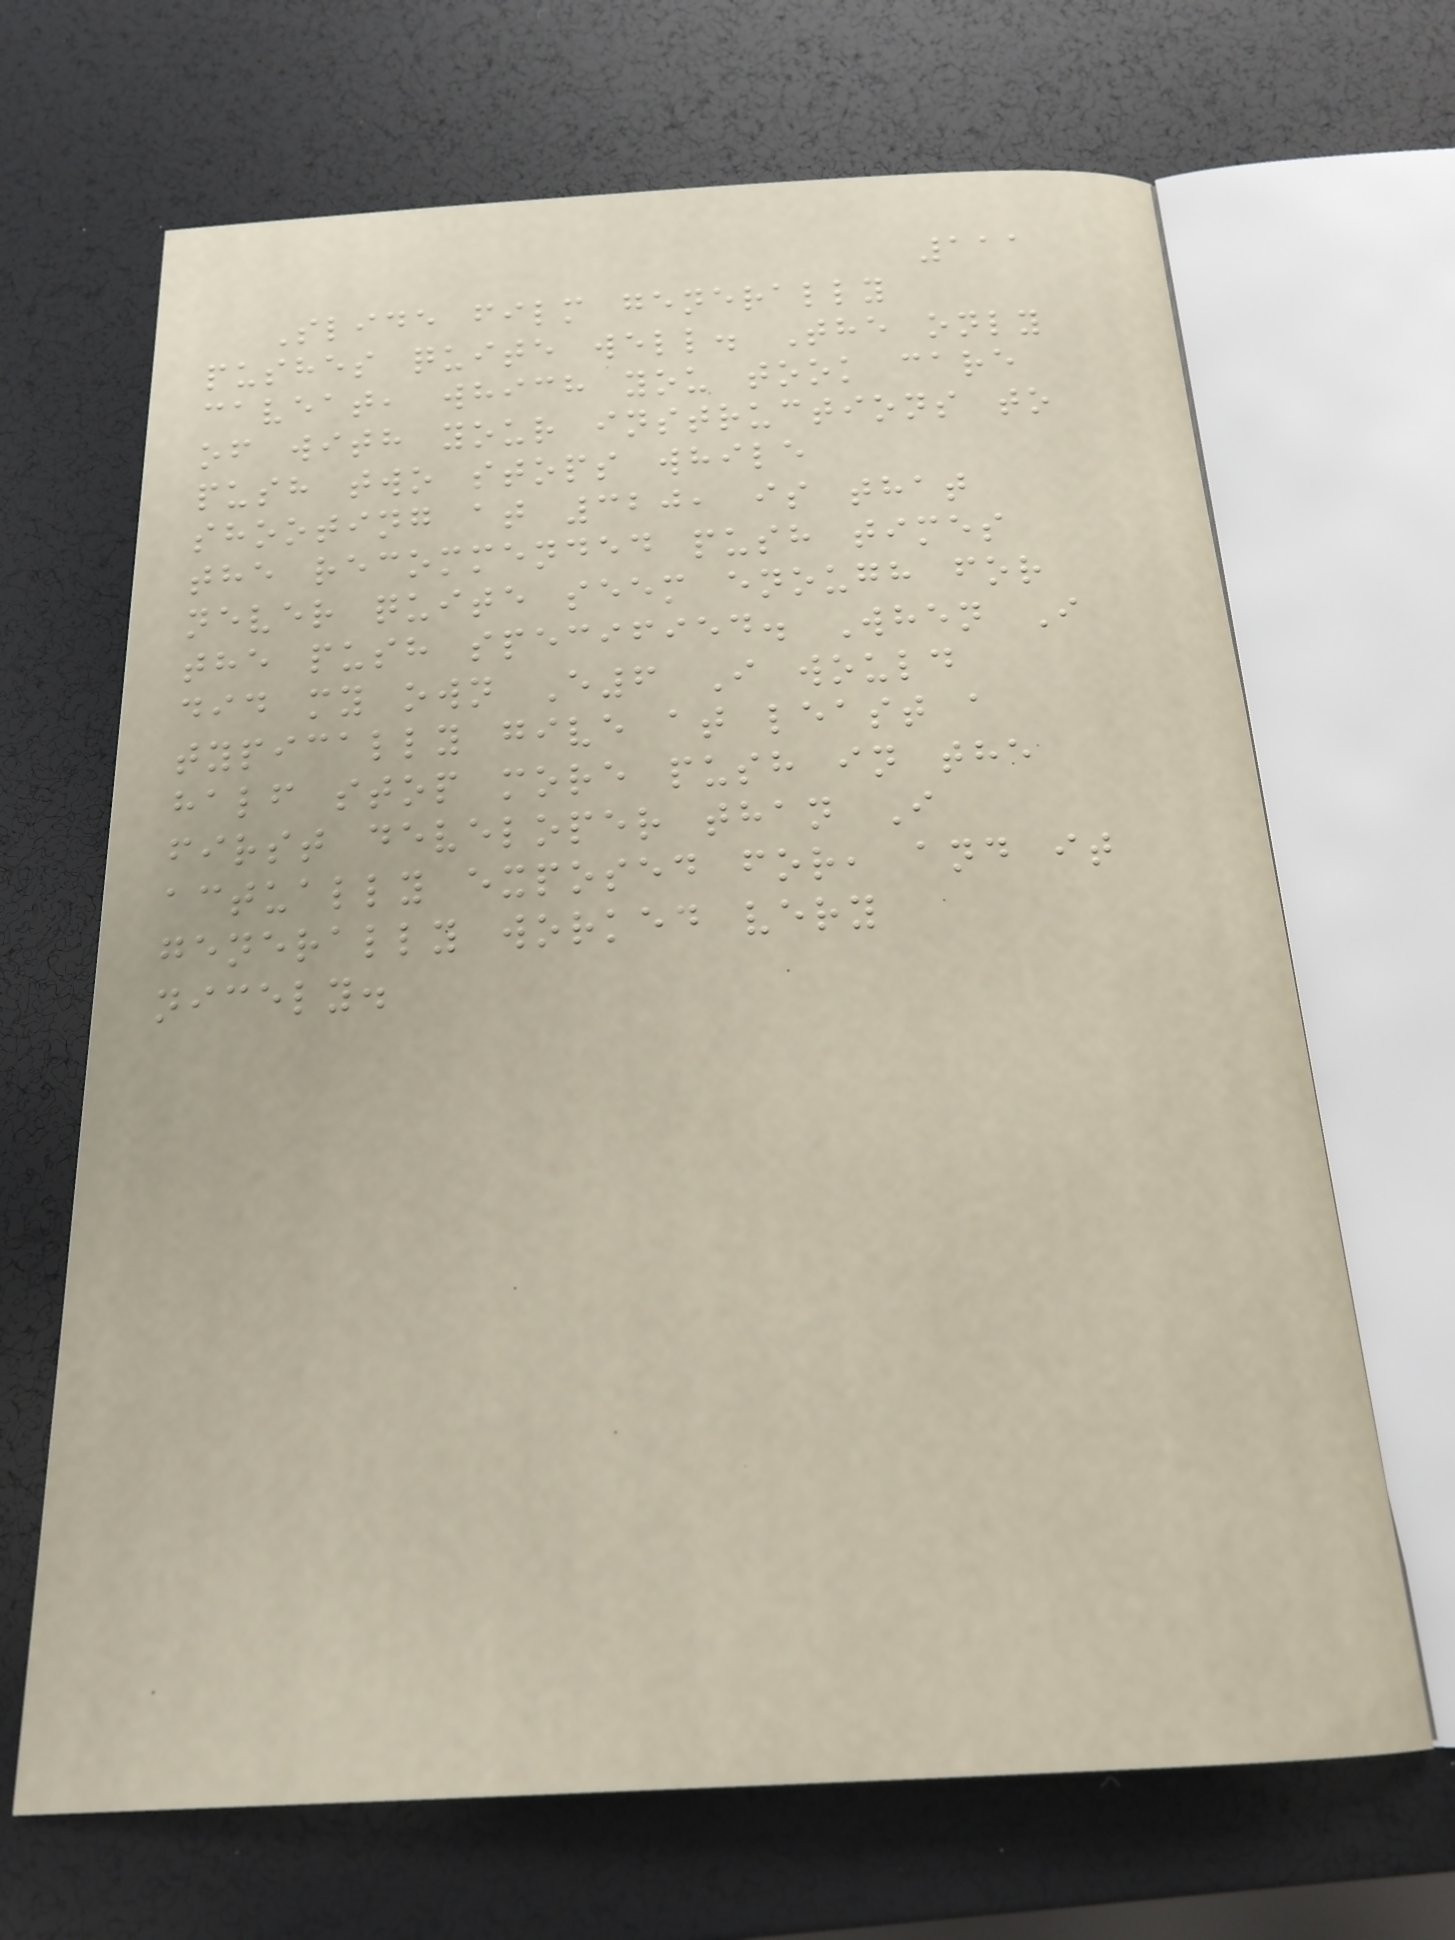111
Slide film generally
pushes quite well. The only
caveat, which you took care
of with your instructions to
push two stops while
shooting at 320, is that
the recommended push times
never quite seem enough for
the push specified. When I
did my own E6 I would
typically give at least a
half stop more push in the
first developer than I
actually exposed for, and it
generally worked very
nicely.
